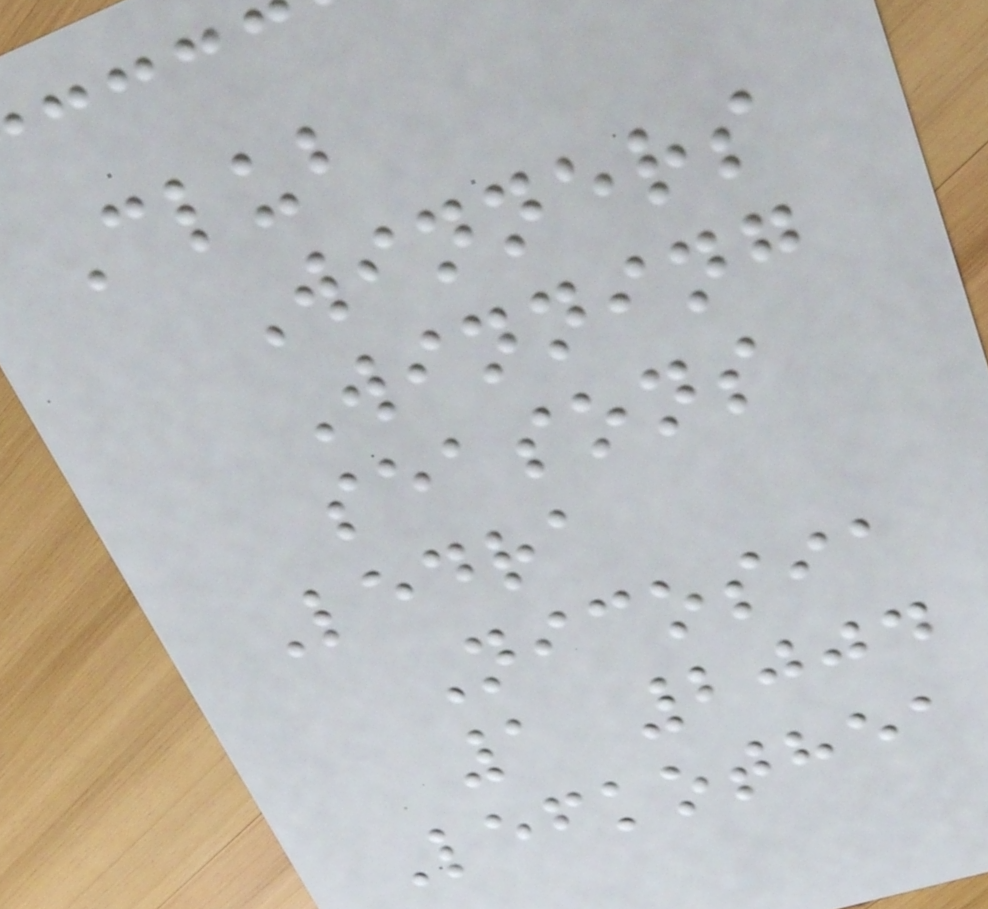Club
Winners
Winning
seasons
Ledra
Nicosia
1 2004
Lefkothea
